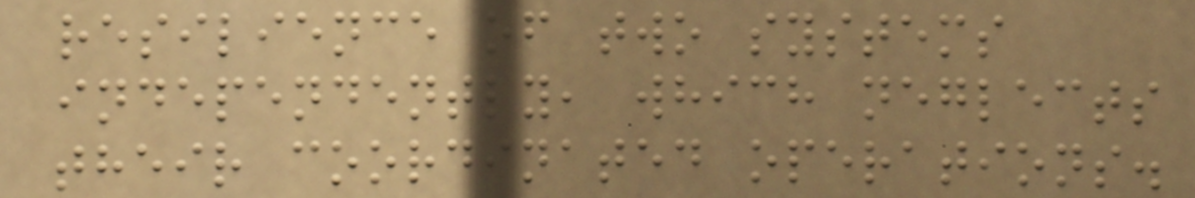resilience of two systems
independently, which neglects
their coordinated operations.
